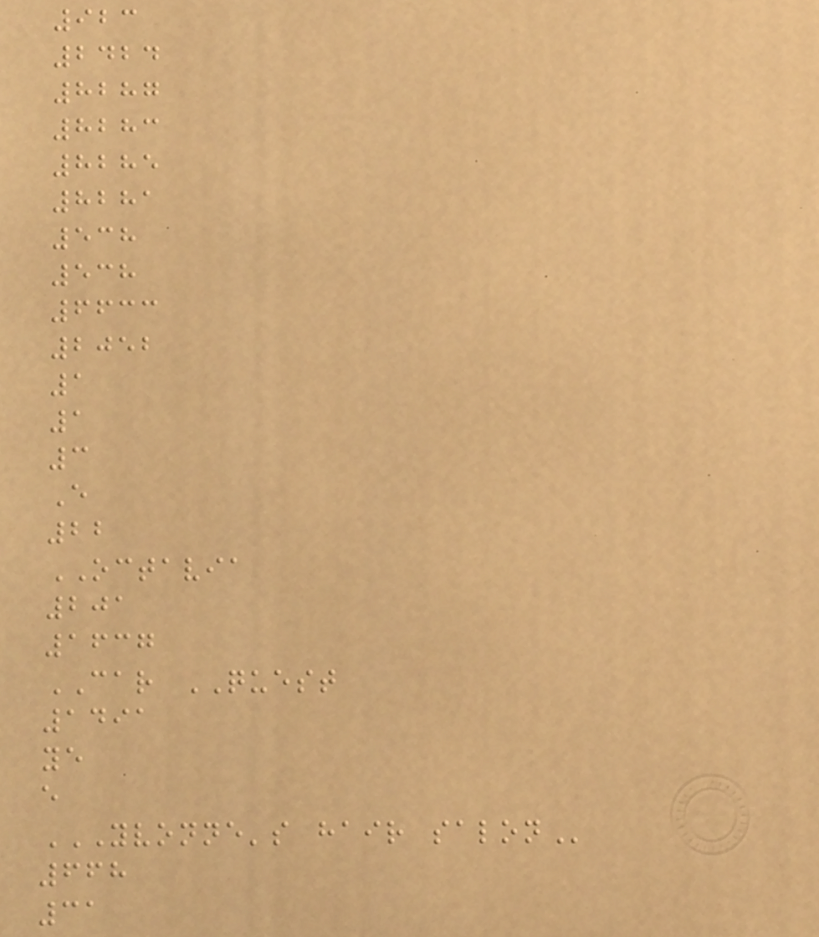923
2424
8287
8283
8285
8281
538
538
6633
2052
1
1
3
E
22
OCTAVIA
201
1637
CAR QUEST
1491
ye
e
YVONNE'S HAIR SALON
668
31
